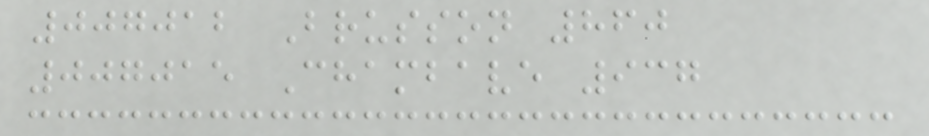007012 Brusson 860
007015 Chambave 937
